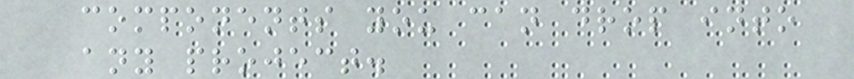components you can drop into
any project.
